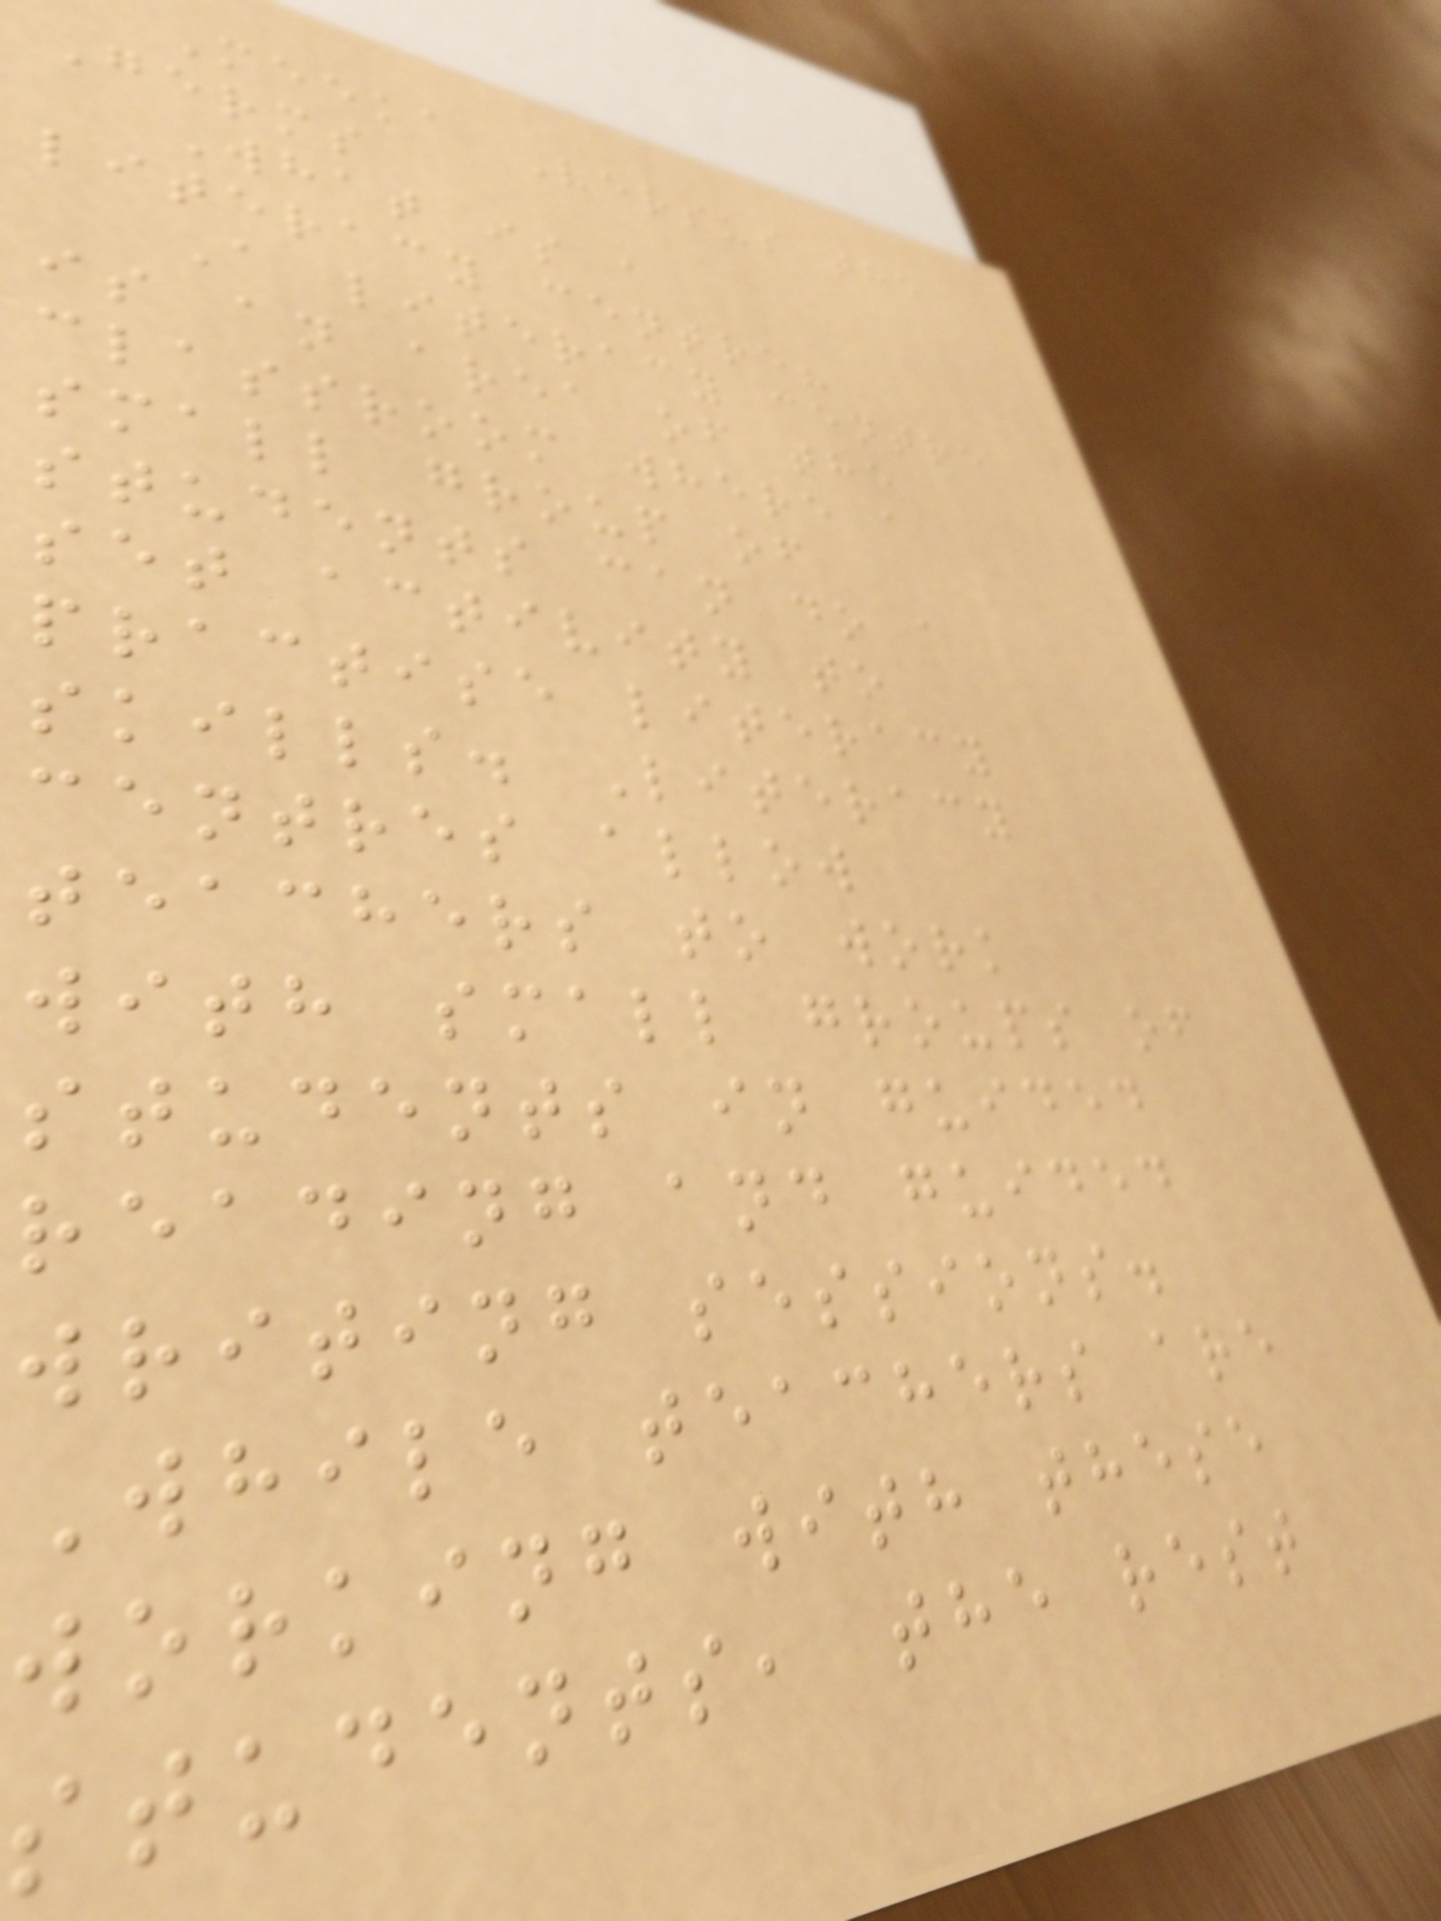Meeka Versus the
Germs
What is a
literacy centre?
A literacy centre
is an area of the
classroom where a
small group of
students can do a
set activity to
practise literacy
skills. Literacy
centres allow
teachers to work
with small groups of
students in guided
reading and guided
writing sessions.
While teachers are
working with these
students, the rest
